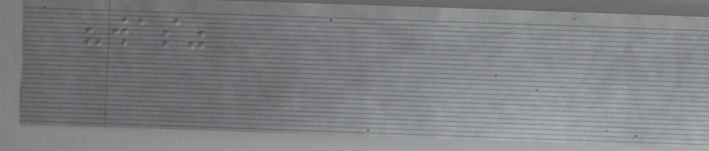"was"
